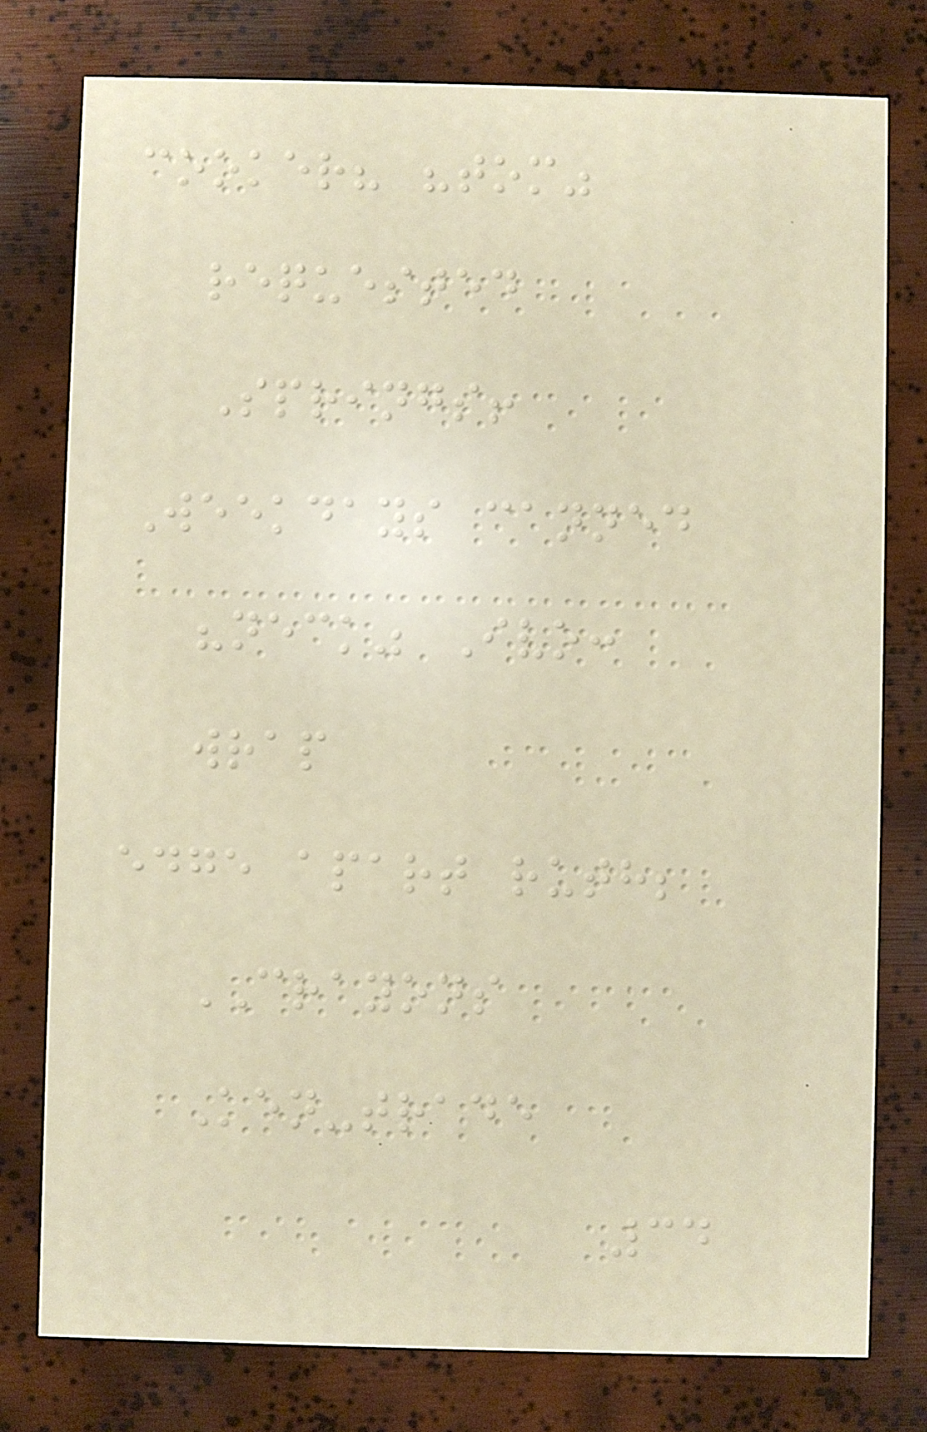cooker? "tom"
requested
Springs!
Weekdays canned
"neck" Ivo:
wrap
edge apart ruth;
CRAYONS
Ken-trade
34
